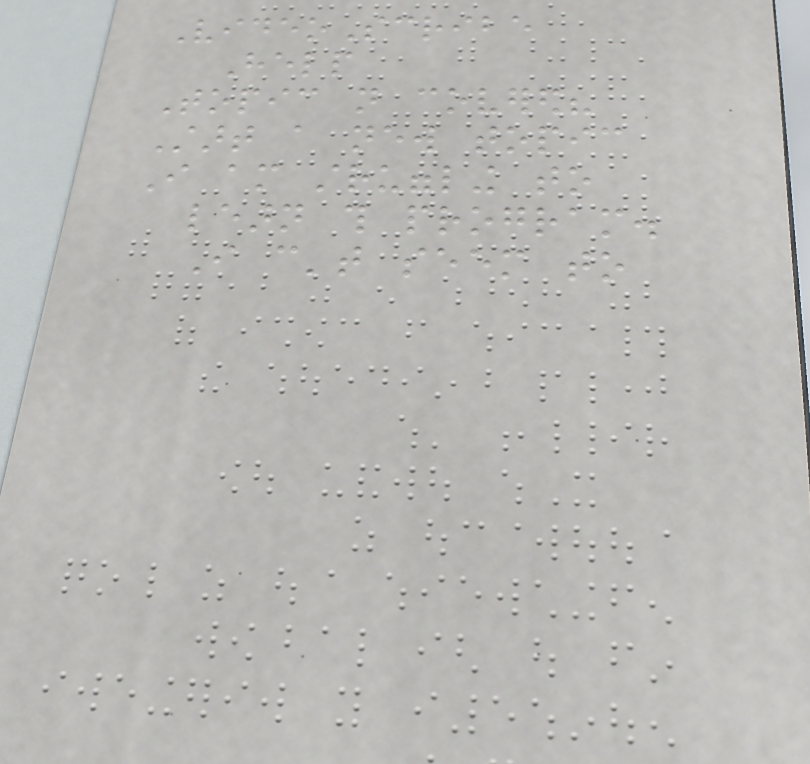VideoScribe
Help
Topic not covered?
Start a new topic
I am struggling to
learn this program.
I can't seem to
